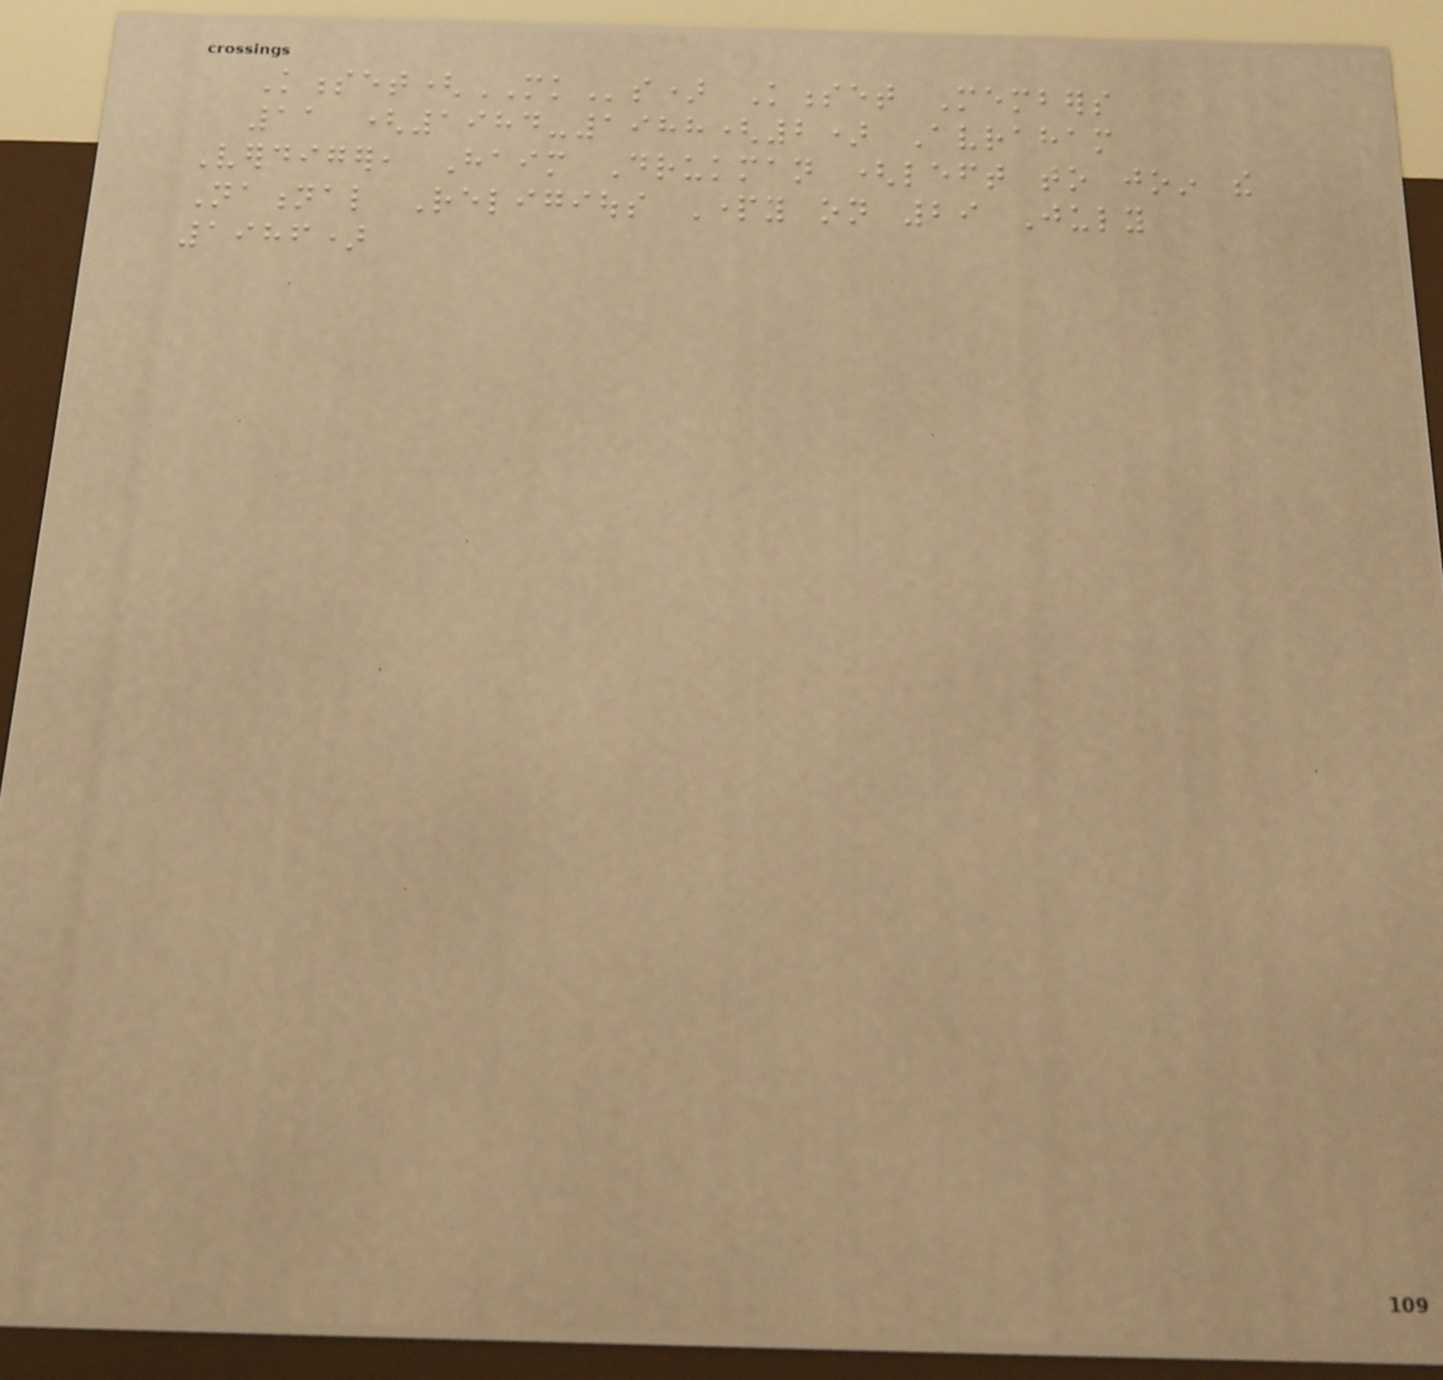Knesset(MKs) Knesset Members
11 (1984-1988(2) Avraham
Verdiger, Haim Drukman (left to join the
National Religious Party on 29 July
1986)
